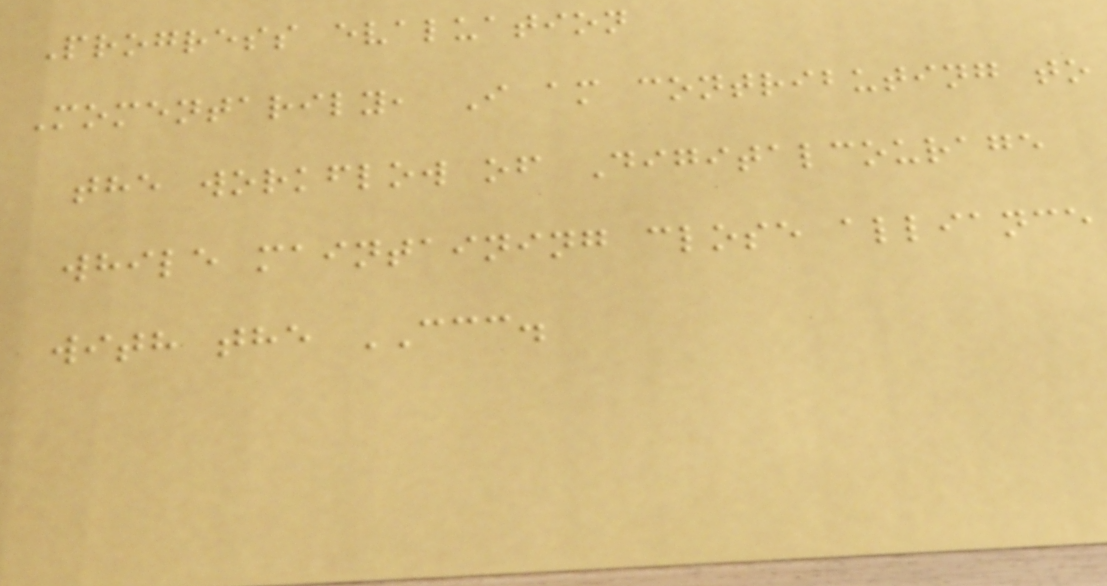Progress evaluation
Momentarily, I am contributing to
the workflow of Digitalcourage
while maintaining close alliance
with the CCC.
